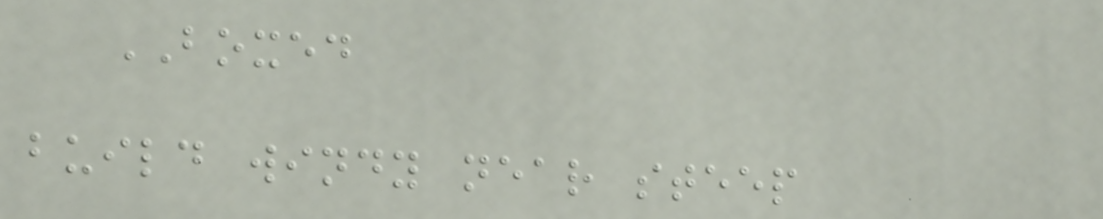BOXED
build windy near steep
